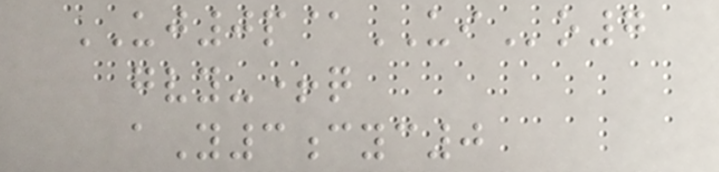UJ0p@UIo7
gvy-+q
aY3cyc0
